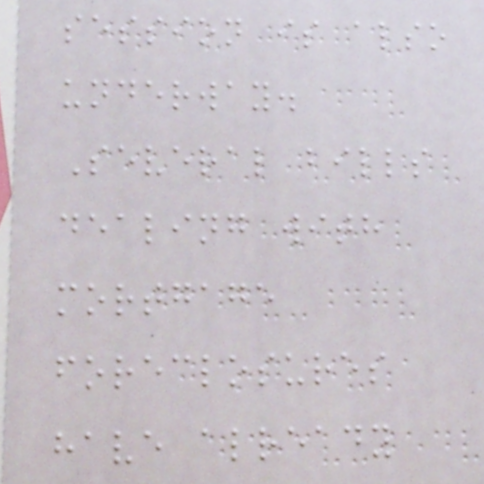session is also
underway.
Several bills
dealing with
mortgage
foreclosures
have already
